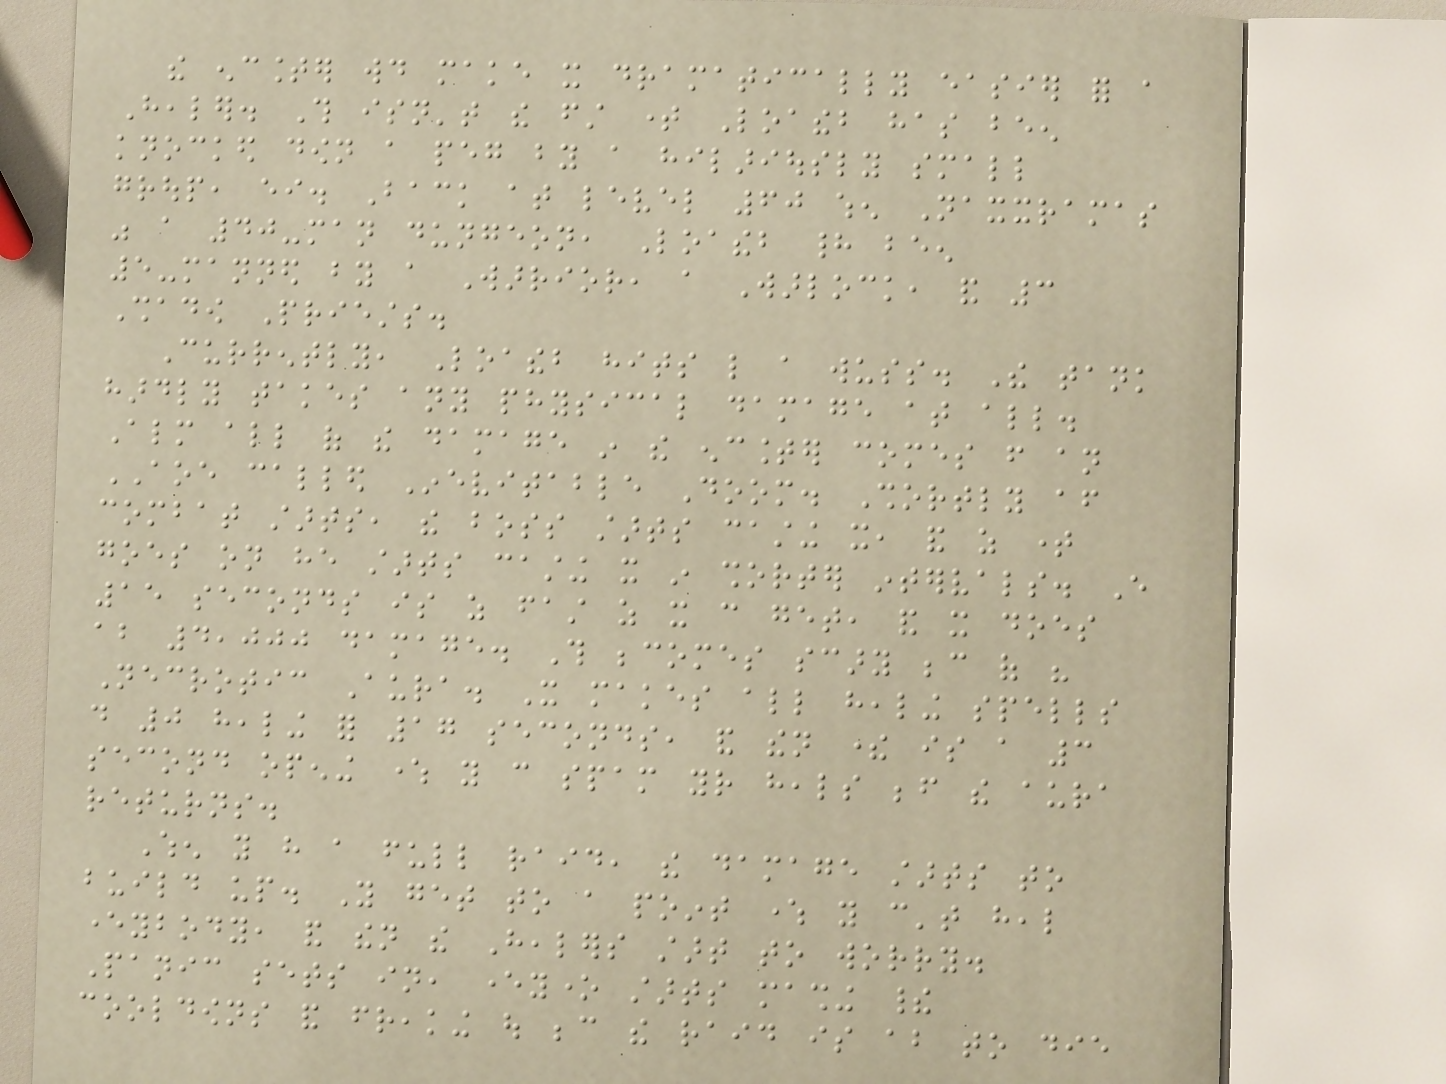the encounter would make it dramatically easier for a
Healer. This isn't the first time Loatheb has been
knocked down a peg by a hilariously small
group, either. Back at level 60 when Naxxramas
was a 40-man dungeon, Loatheb had been
5-manned by a Warrior, a Warlock, and 3
Shadow Priests.
Currently, Loatheb hits like a wuss. The tank
hardly takes any physical damage at all.
Almost all of the damage in the encounter comes from an
AOE called Inevitable Doom. Shortly after
combat starts, the boss starts casting it, and as time
goes on he starts casting it in shorter intervals. Every
15 seconds is as fast as it can get, and it does
about 4,000 damage. This becomes scary because of his
Necrotic Aura. It makes all healing spells
do 0 healing for 17 seconds, and then there is a 3
second opening where you can spam your heals before the aura
returns.
When you have a full raid, the damage starts to
build up. You get to a point where you can't heal
everybody, and then the Healers start to worry.
Panic sets in, everyone starts mashing their
cooldowns and freaking out because the raid is about to die
